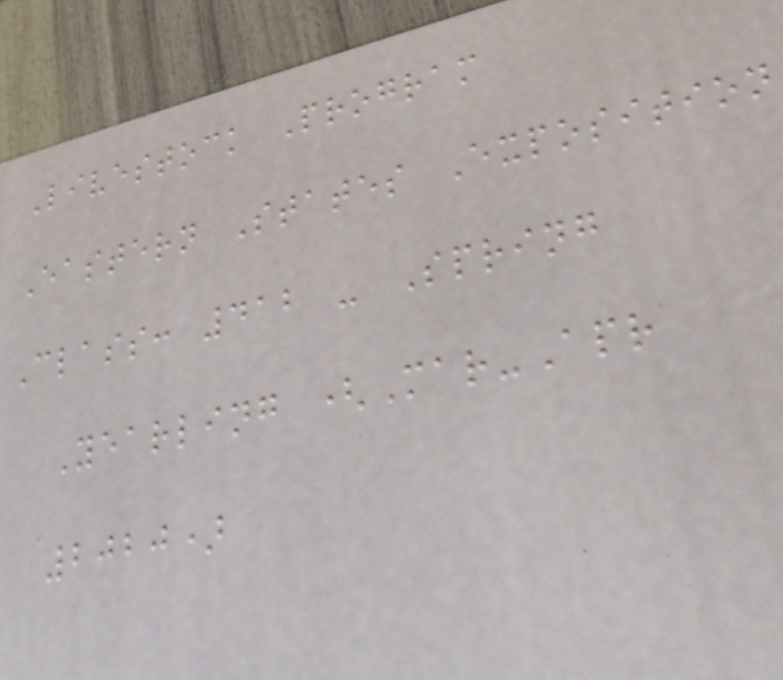Livestock Program
Eastern States Exposition
Class: 412 - Spring
Yearling (Mar-Apr
2020)
